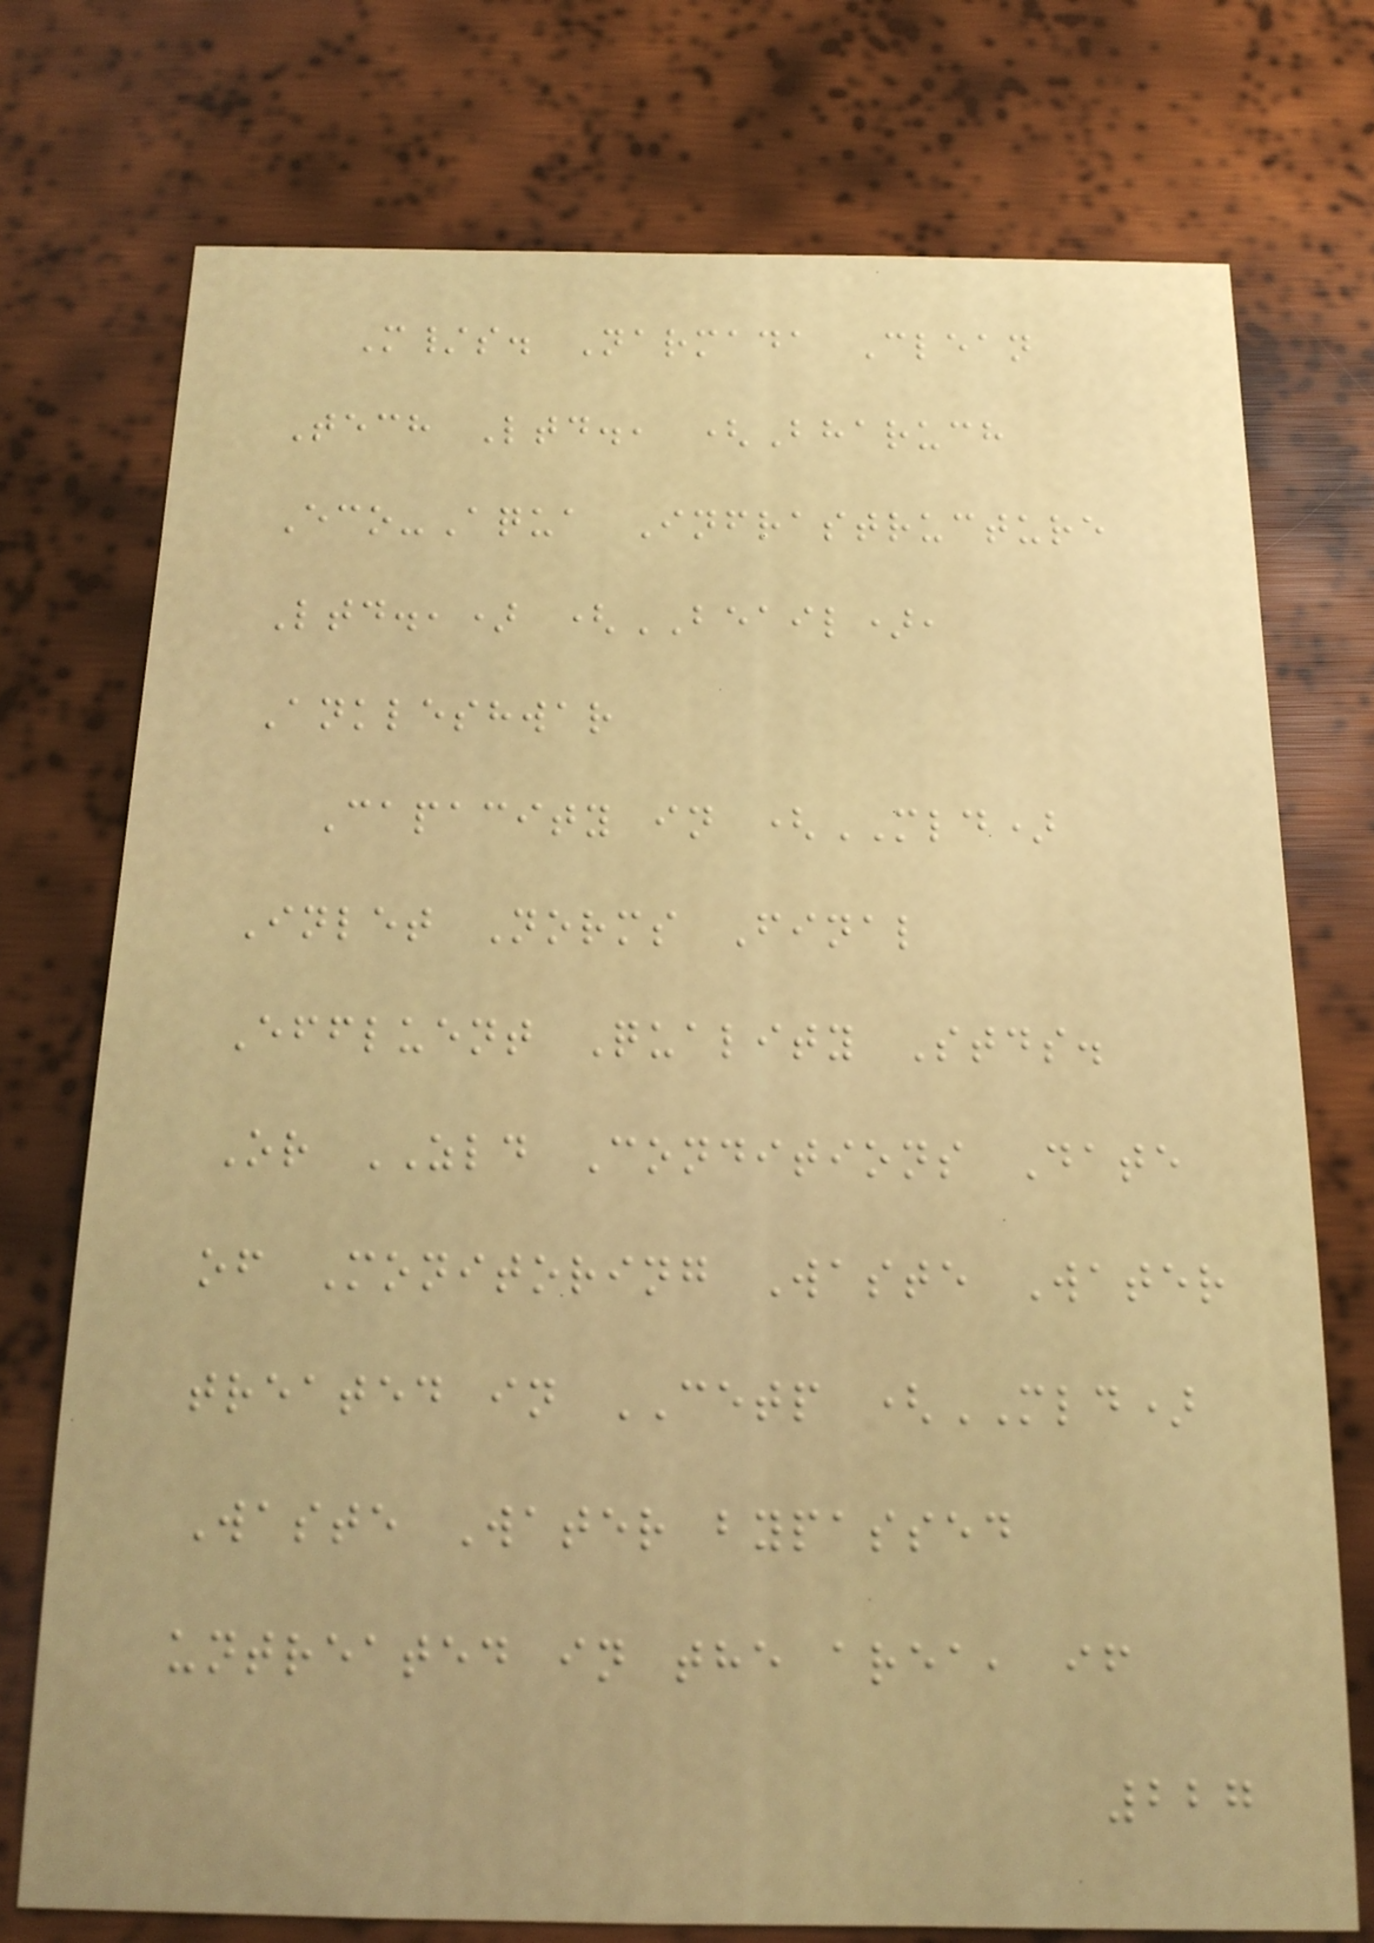M/s. Narmada Clean
Tech Ltd., (Bharuch
Eco-Aqua Infrastructure
Ltd.,) (BEAIL),
Ankleshwar
Capacity in (MLD)
Inlet Norms Final
Effluent Quality Stds.
Or ZLD Conditions Date
of Monitoring Waste Water
treated in CETP (MLD)
Waste Water bypassed
untreated in the area, if
227
